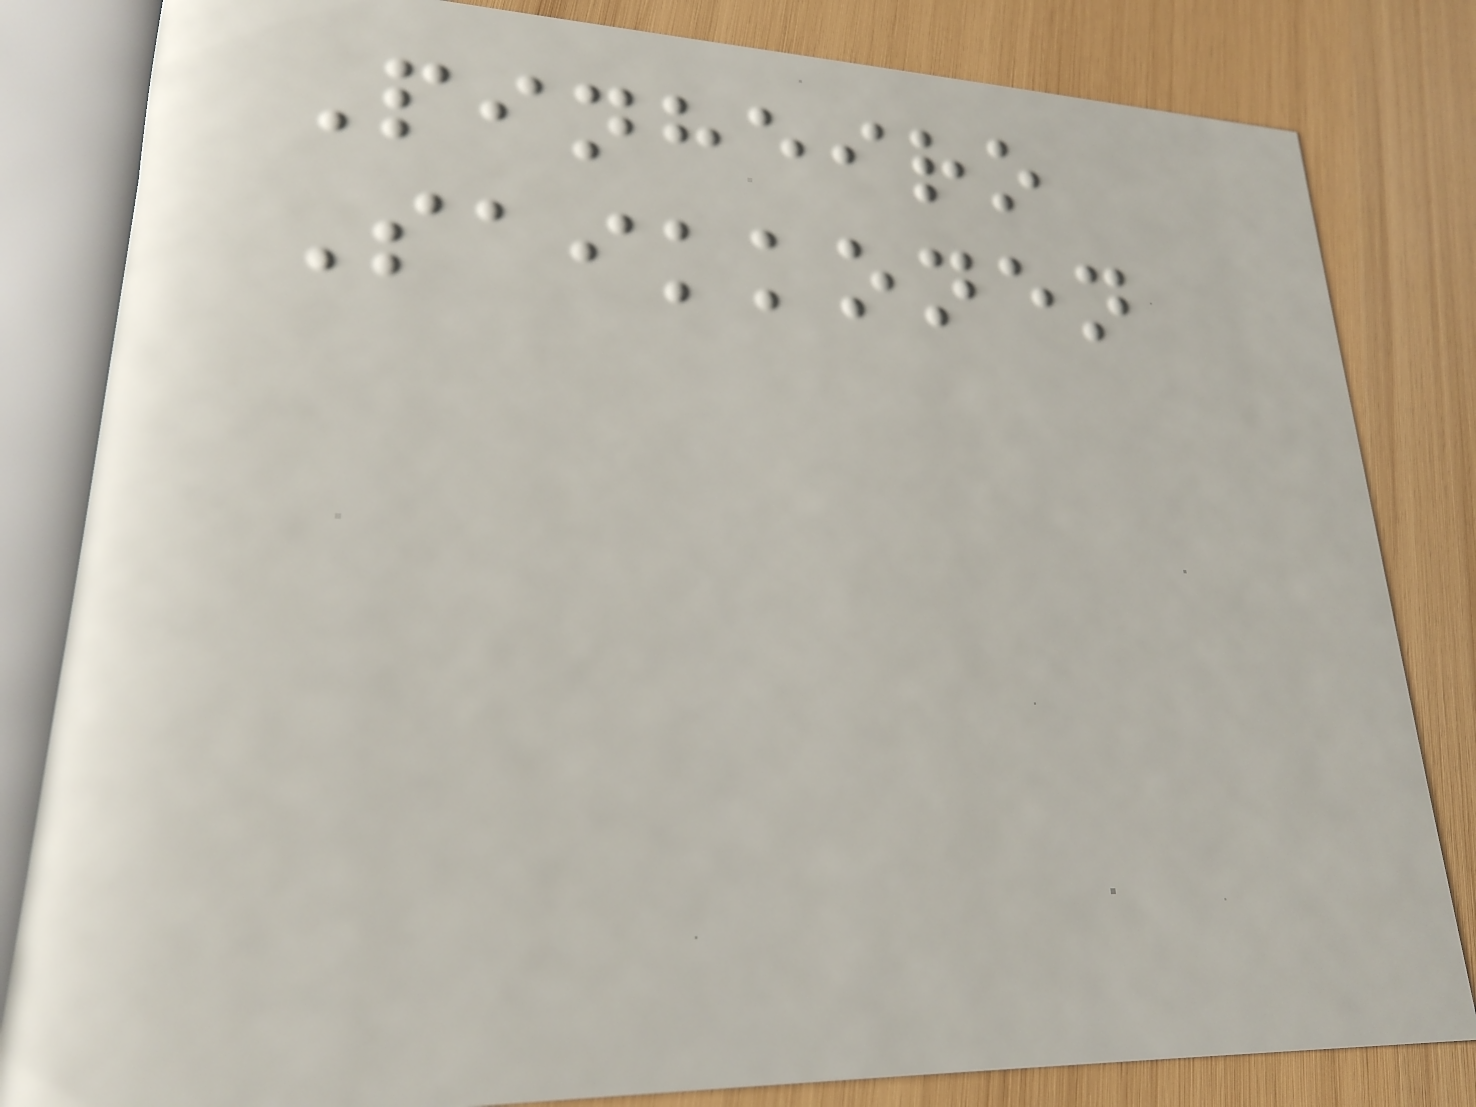Pinheiro
Saikkonen
